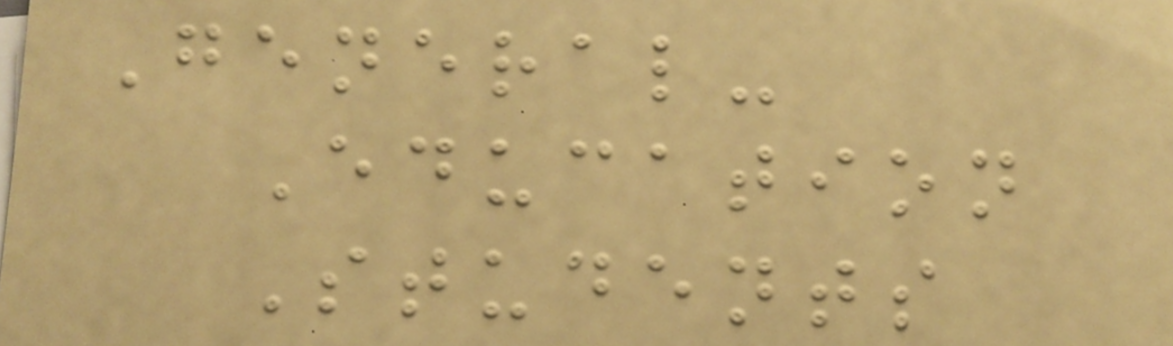General-
Education
Students
